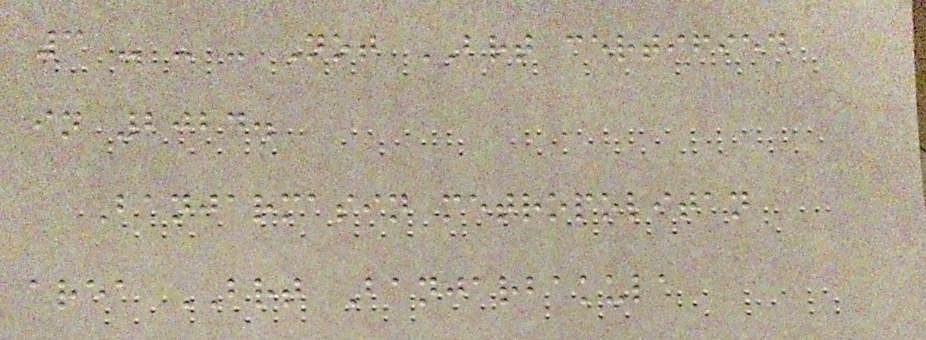3 - - - Not BRT certified
in 2024.
Banjarmasin metropolitan
area BRT Banjarbakula
